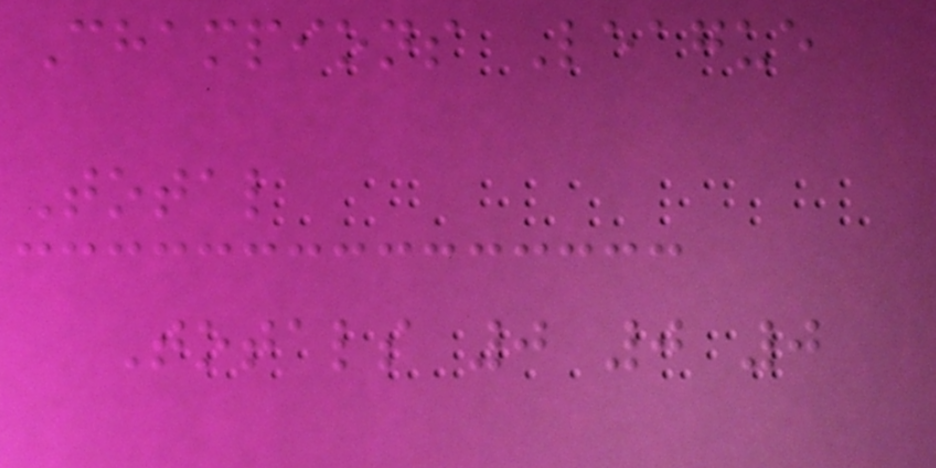Champions League
Total
Totals 0 0 0
